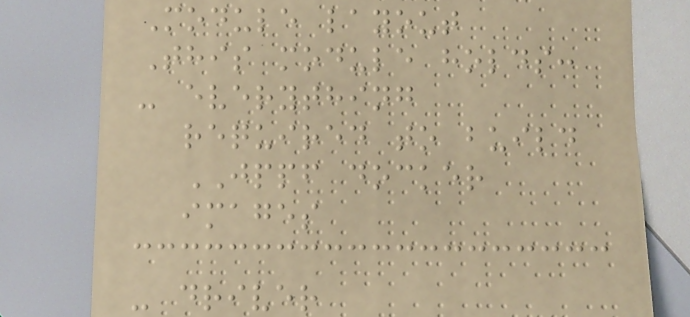Module layout
This module holds:
- everything
required to build
JPPF docker
images
- driver
